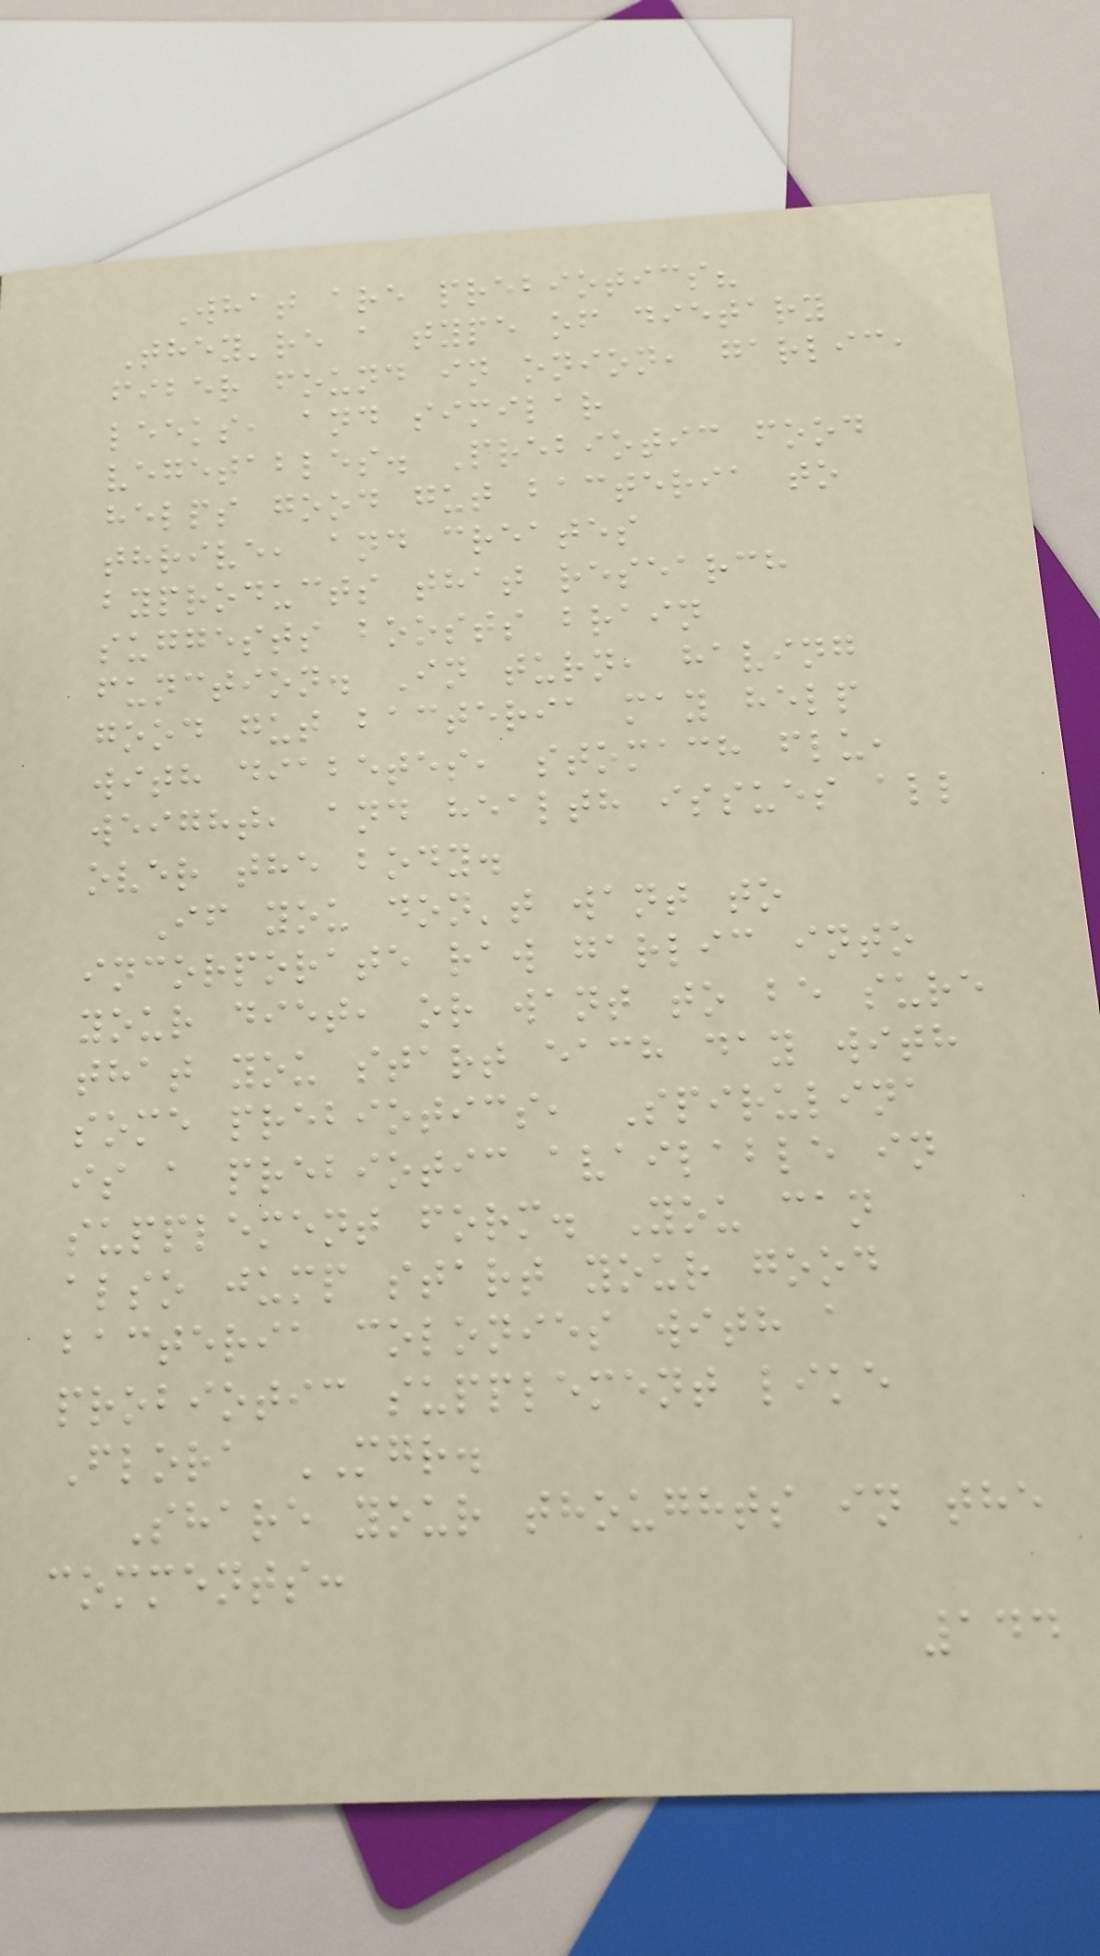What are prebiotics?
They're a type of dietary
fiber found in onion, garlic,
leeks, and similar
vegetables. Prebiotic food
helps good gut bacteria to
thrive, and creates
byproducts that research
suggests boosts brain
function. In turn, having
good gut bacteria may help
with diabetes, stomach flu,
weight, and health issues all
over the body.
If you don't want to
incorporate raw garlic into
your diet, or want to be sure
that you start each day with
some prebiotics, Spirulina
is a prebiotic available in
supplement form. You can
also jump start your good
bacteria colonies with a
probiotic supplement like
Flora MGR.
Share your thoughts in the
comments:
144
